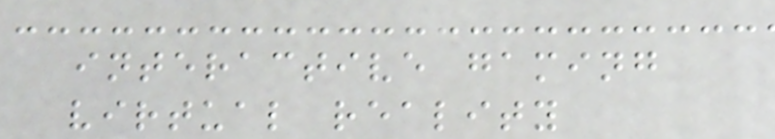interactive gaming
virtual reality
